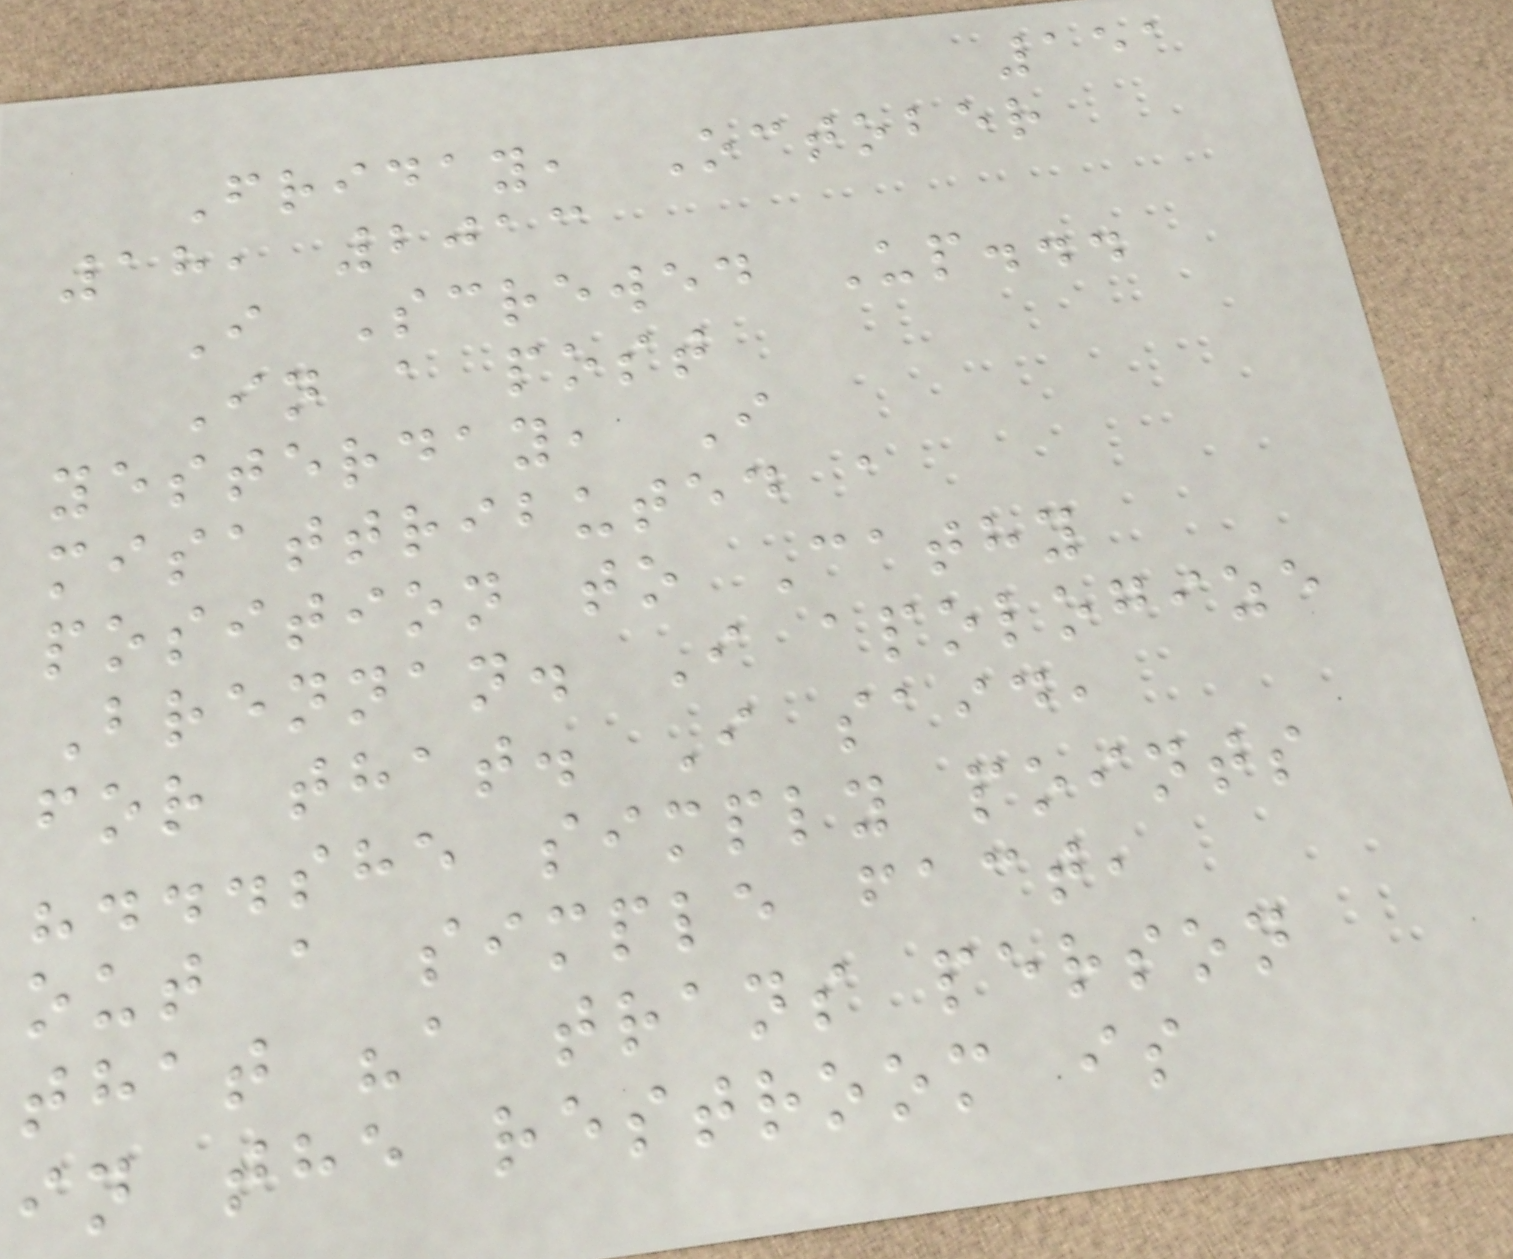151
Friday, October
18, 2013
I Screwed Up...
In a post
yesterday, I
misattributed a
position to Cathy
Brennan. I apologize
for that. I said,
"...she simply points
out a simple fact,
that "a trans person
in the restroom is
